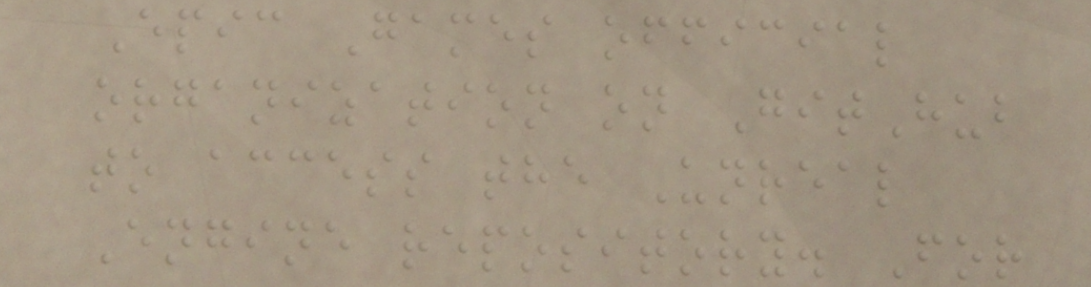Epic Games official
organization on GitHub
to access the Unreal
Engine repository. For
